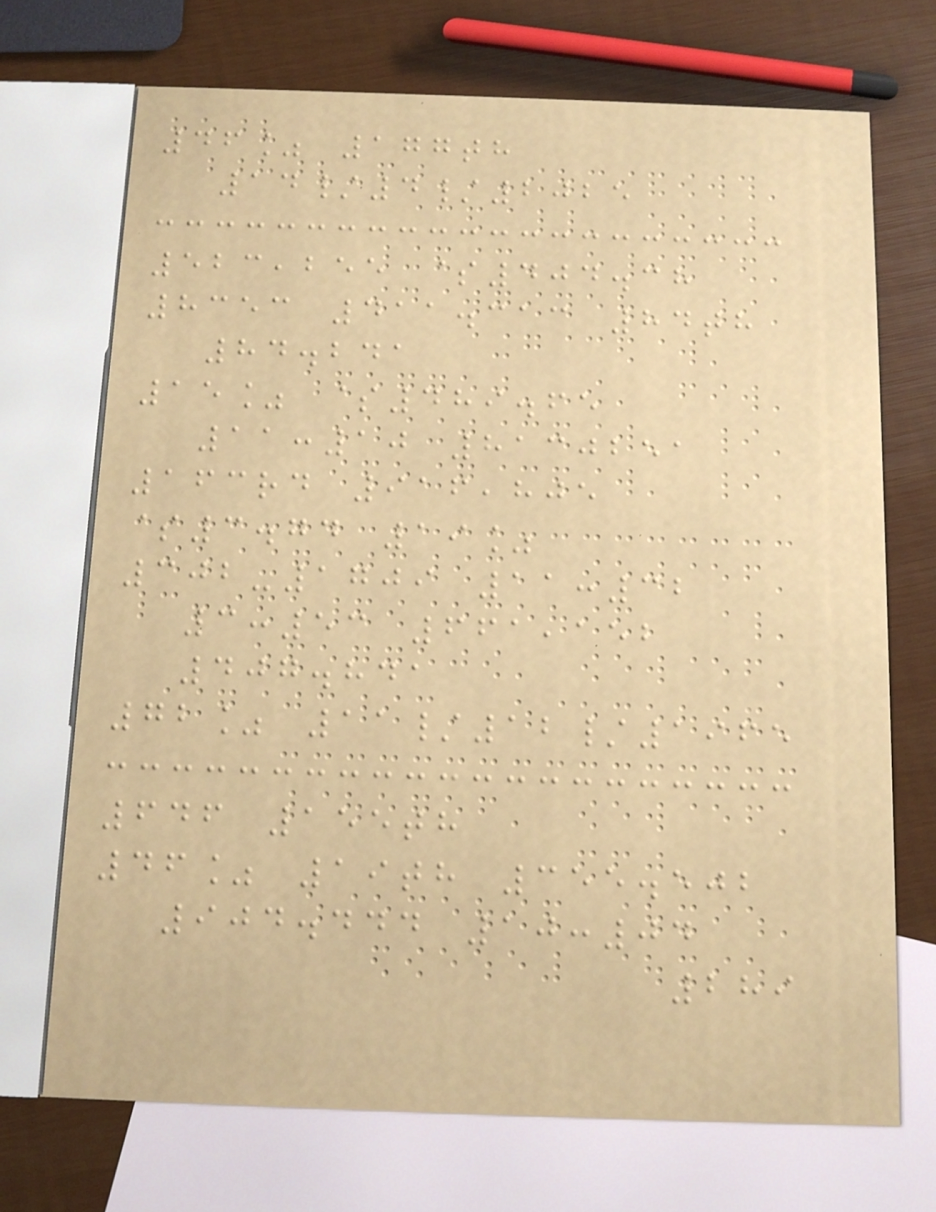46% 177th
14/4/2025
523,255 $404.38
8353 411.313 84th
84.241
15% $489.65
11:10 8130251
163rd 916,805
$3.74 19%
302-1709 11:32
3:53 661,152
407.841
72% 11/12/1965
646 155th
46% 19th 355.502
904.444 10:04
289
